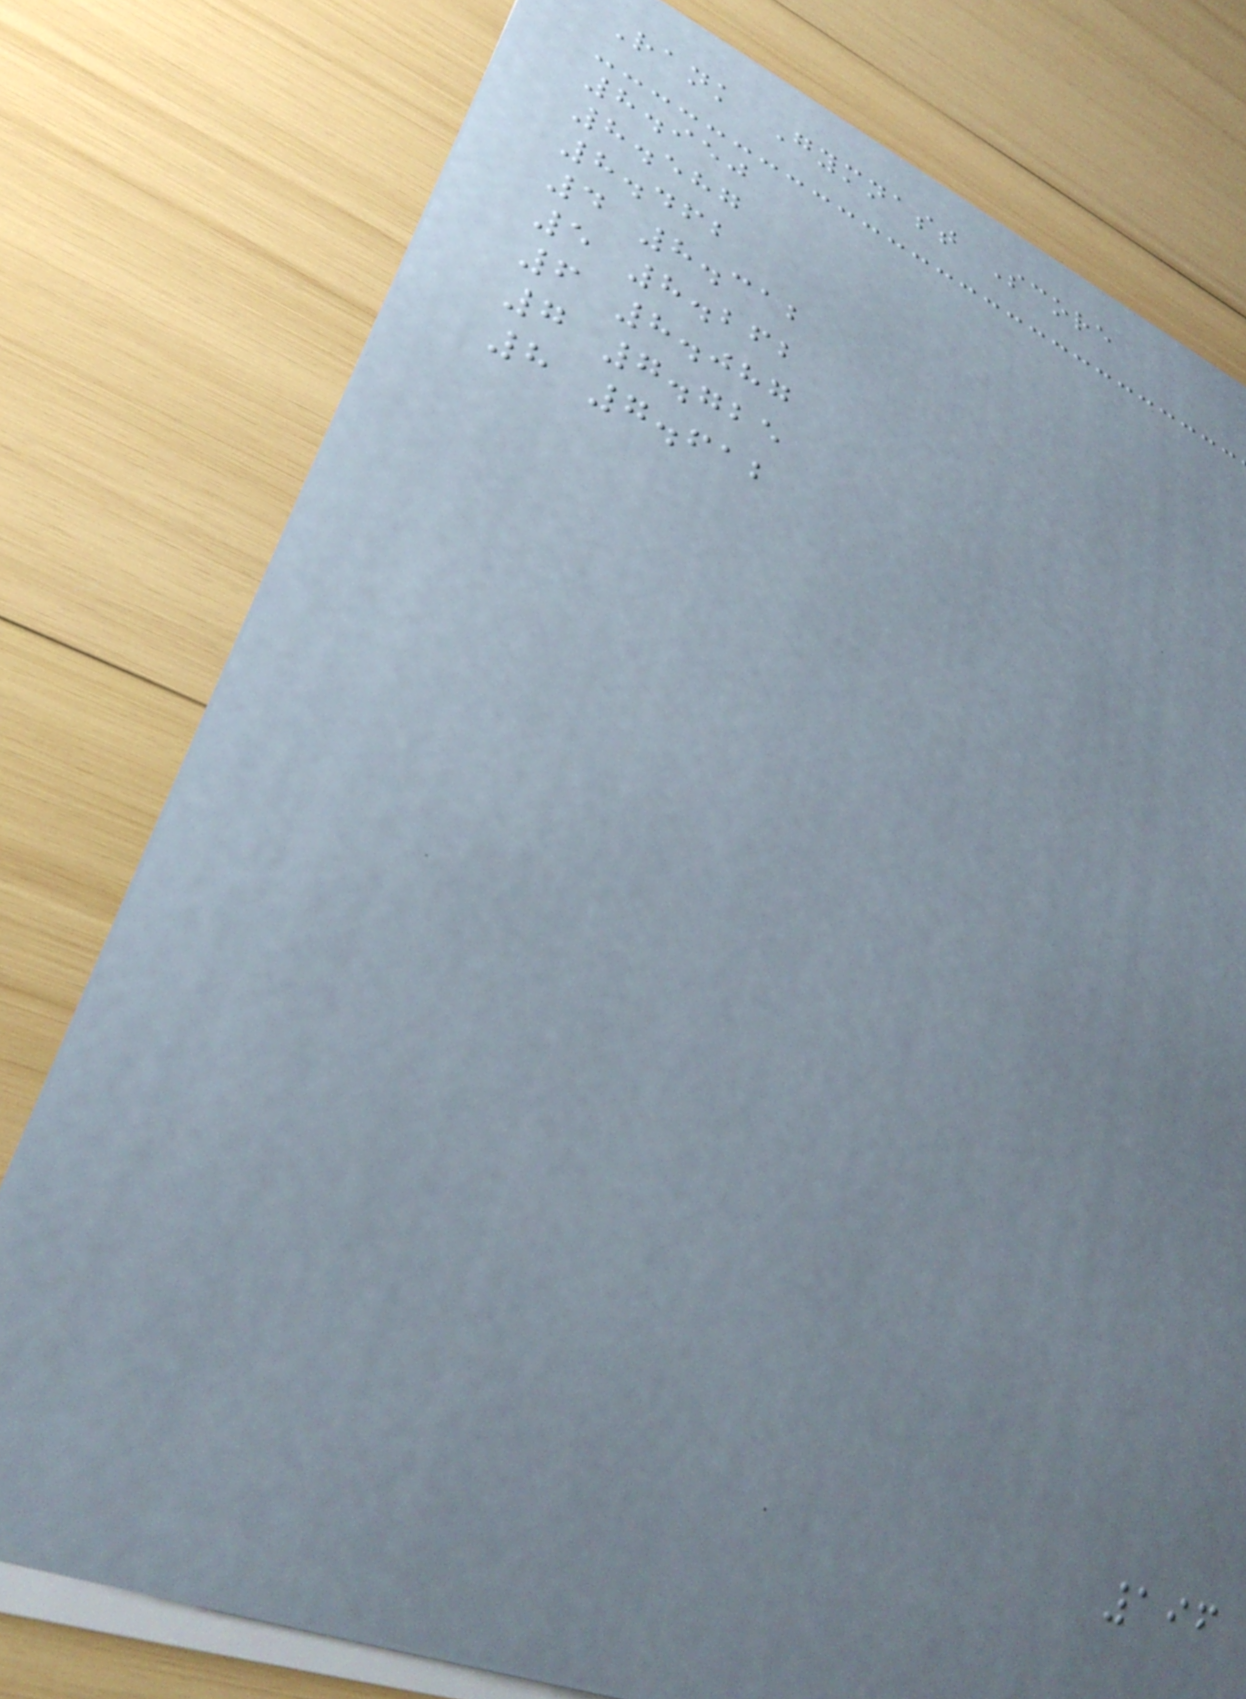Rank Gymnast Score
8.950
8.587
8.462
4 8.312
5 8.262
6 8.087
7 7.725
8 7.612
196
